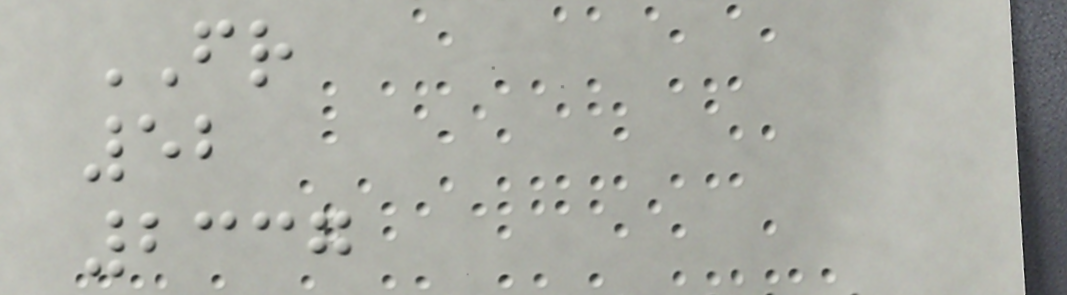FR
52
2337
